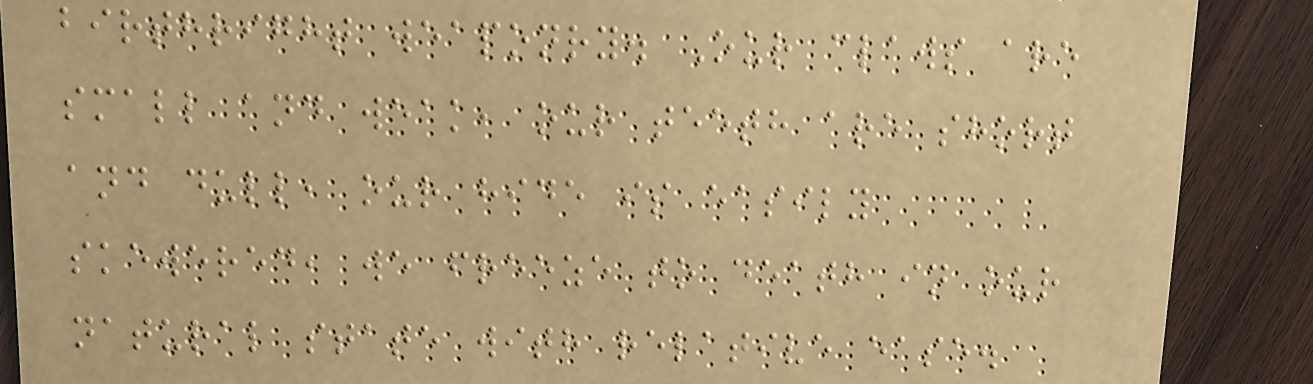birthright weaponry. Our claws are
small and weak, our teeth are short
and dull, our hide is easily
skewered, we freeze to death in our
natural state with relative ease.
